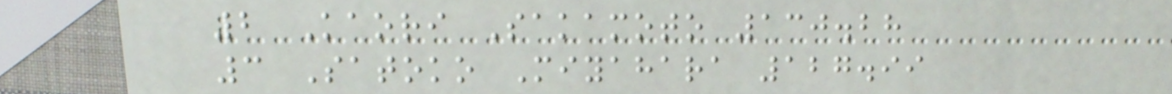2 Kaori Sakamoto 130.28
3 Satoko Miyahara 127.99
